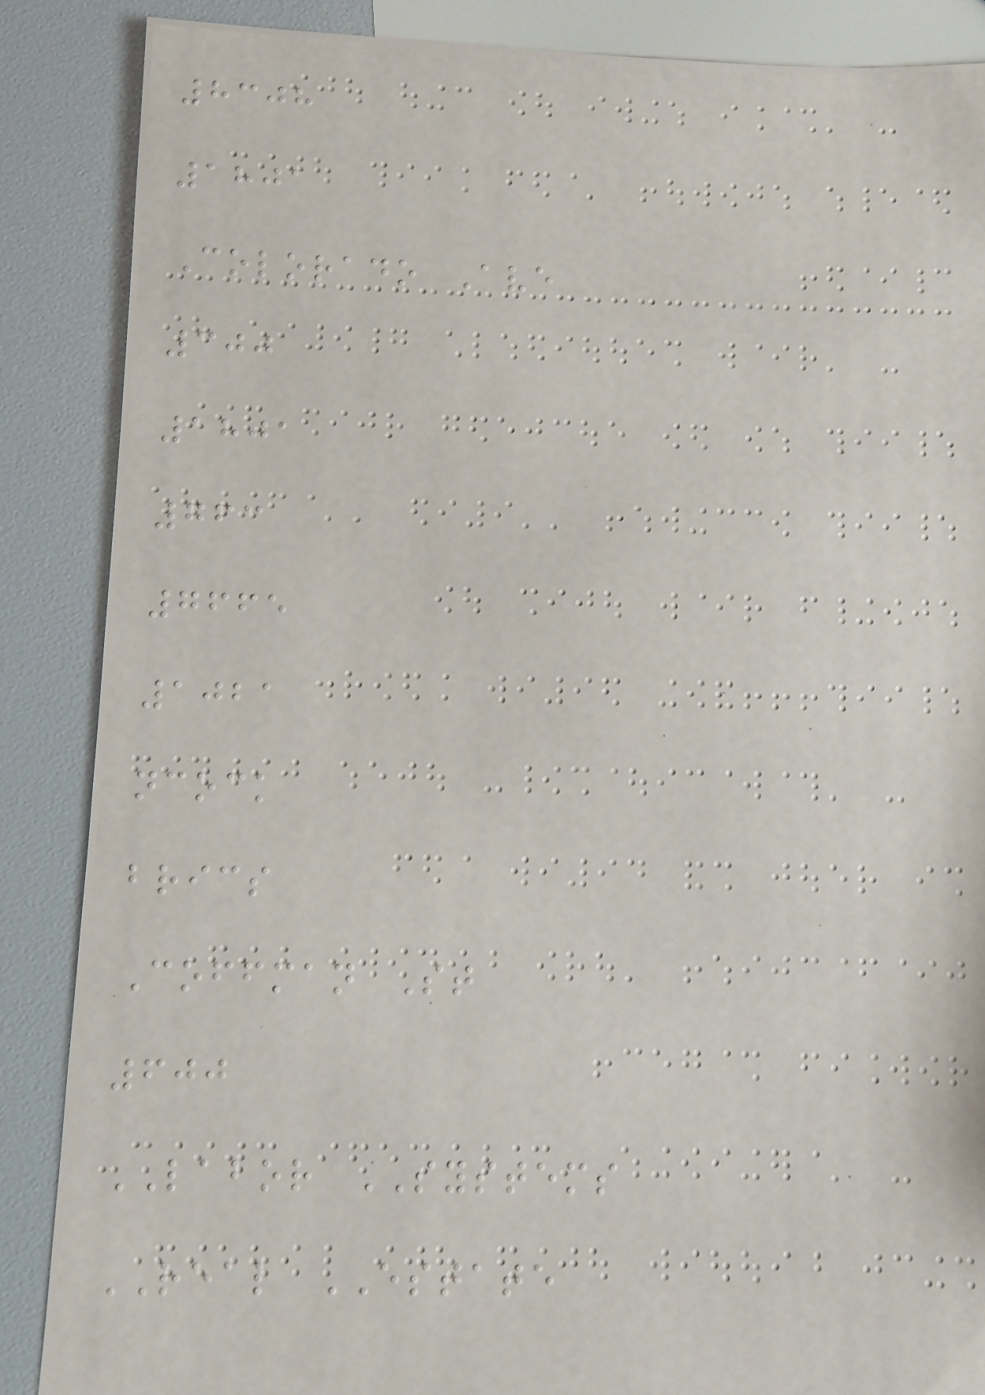8308
1801
Colorado Ave
300
1801
763
7665
1021
ncock
brics
Coffman St
600
LABOR SYSTEMS
REAL ESTATE
